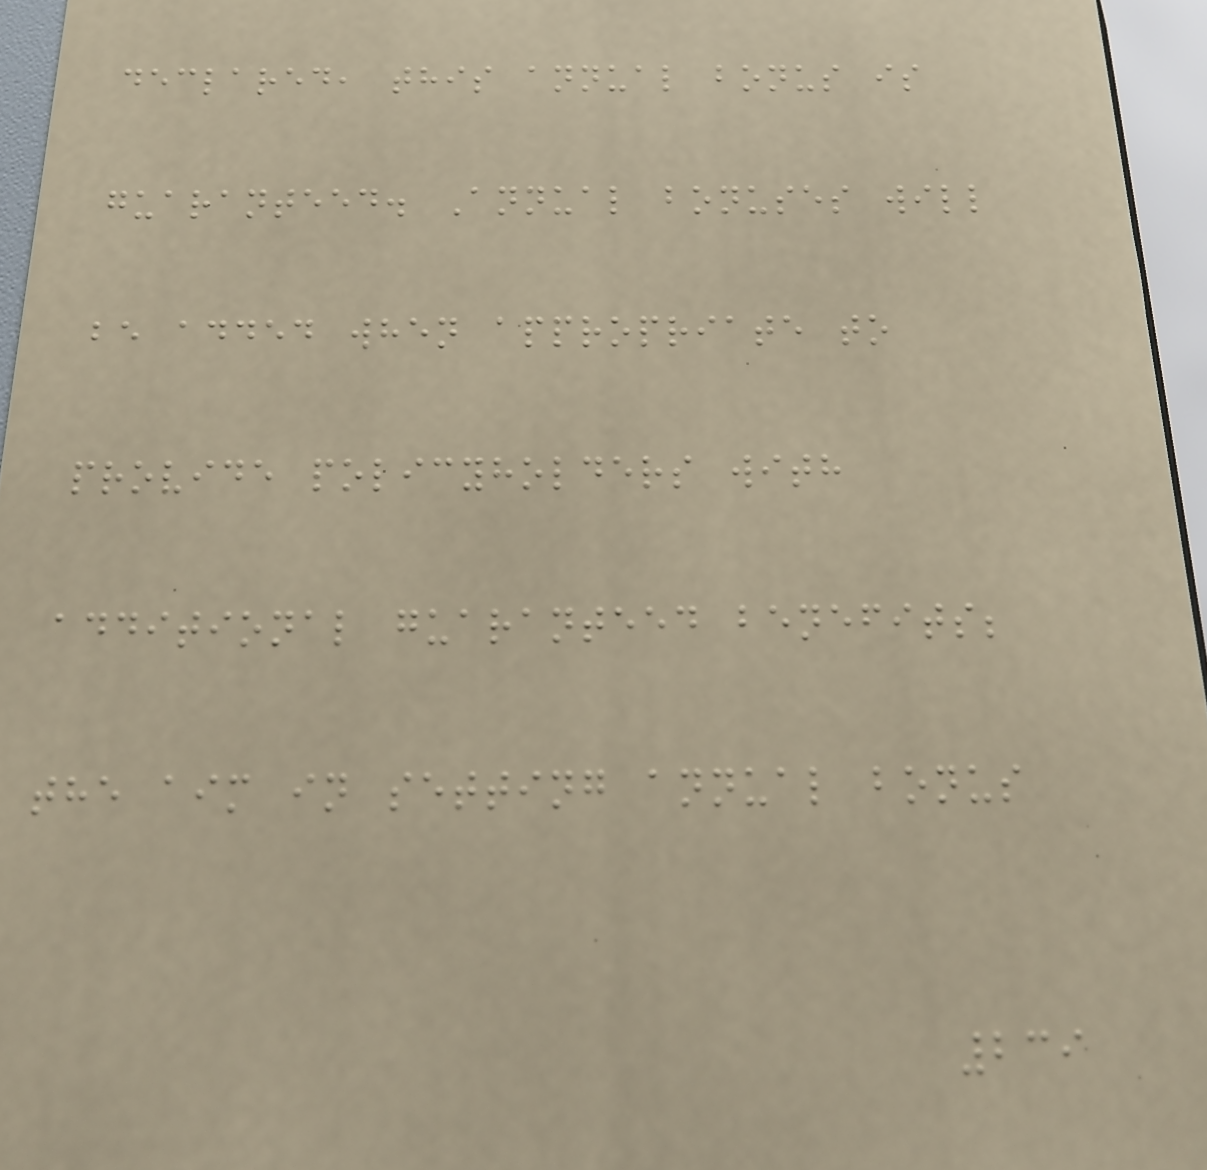declared, this annual bonus is
guaranteed. Annual bonuses will
be added when appropriate to
provide policyholders with
additional guaranteed benefits;
the aim in setting annual bonus
239
